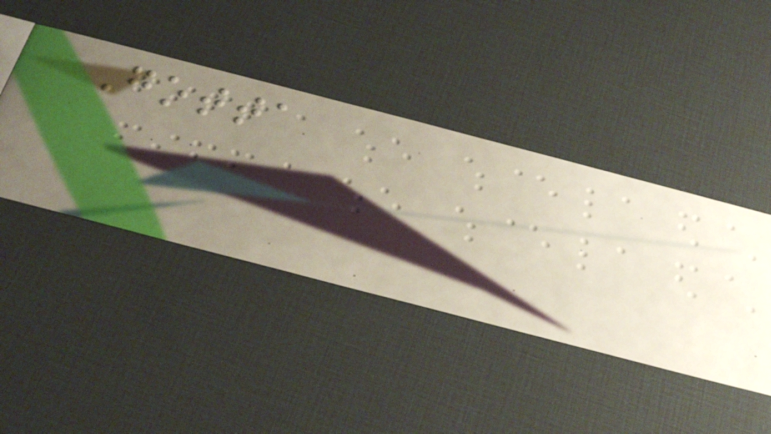Gotta
